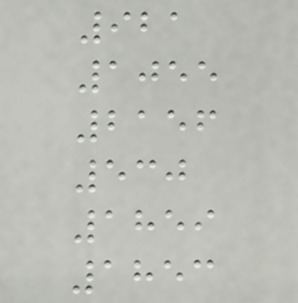921
1055
2156
530
1859
1853
